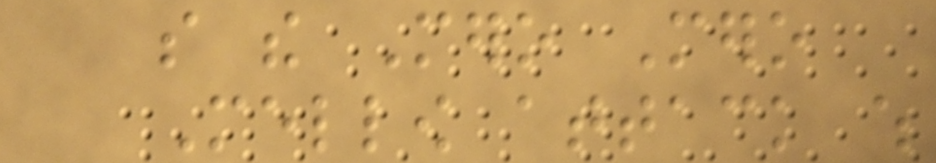so the Mero Mero
Mellow attack which
